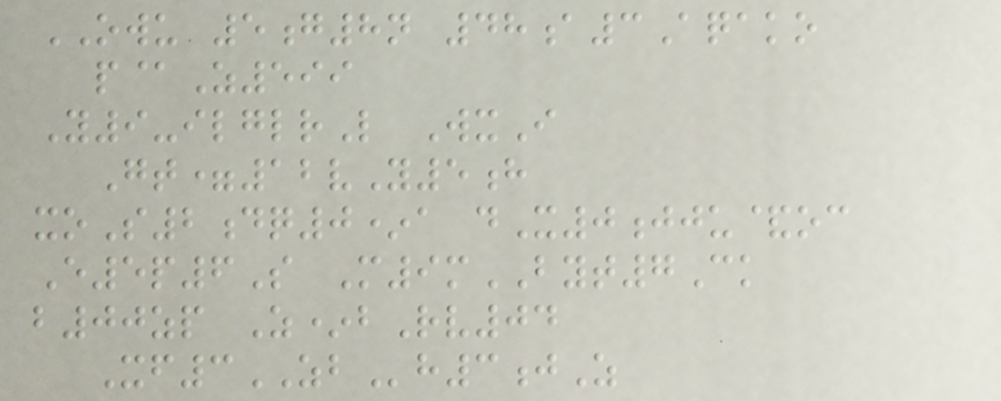OWU 5g8n 48a3Aqako
p@Z599
Y9-ilglrL WxI
Gt=12vY5h
xoS2dq0*a dX0jju&oc
E5p6S M9mBYT7Ck
b00zp Z*bRv04
Xf3ZBh3jZ
